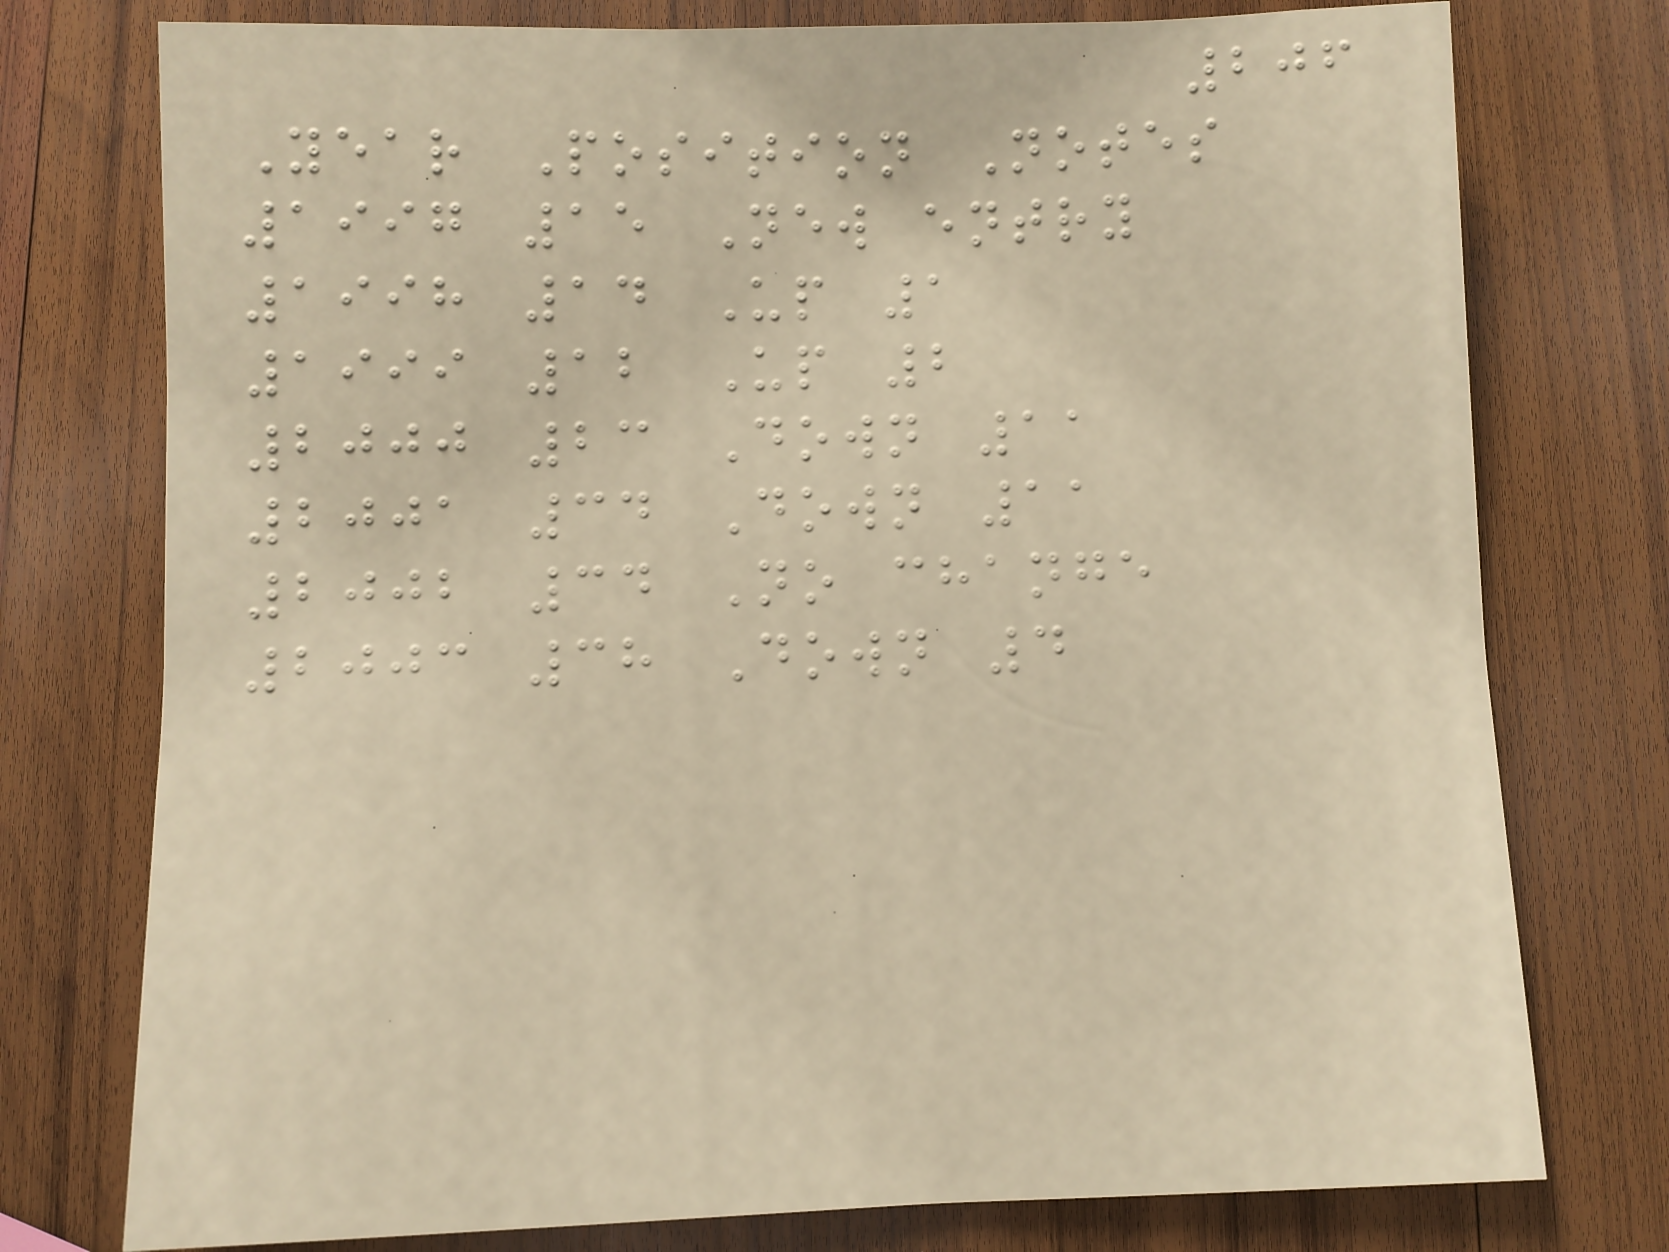206
Year Position Notes
1997 15 New entry
1998 14 Up 1
1999 12 Up 2
2000 23 Down 11
2001 34 Down 11
2002 34 No change
2003 38 Down 4
